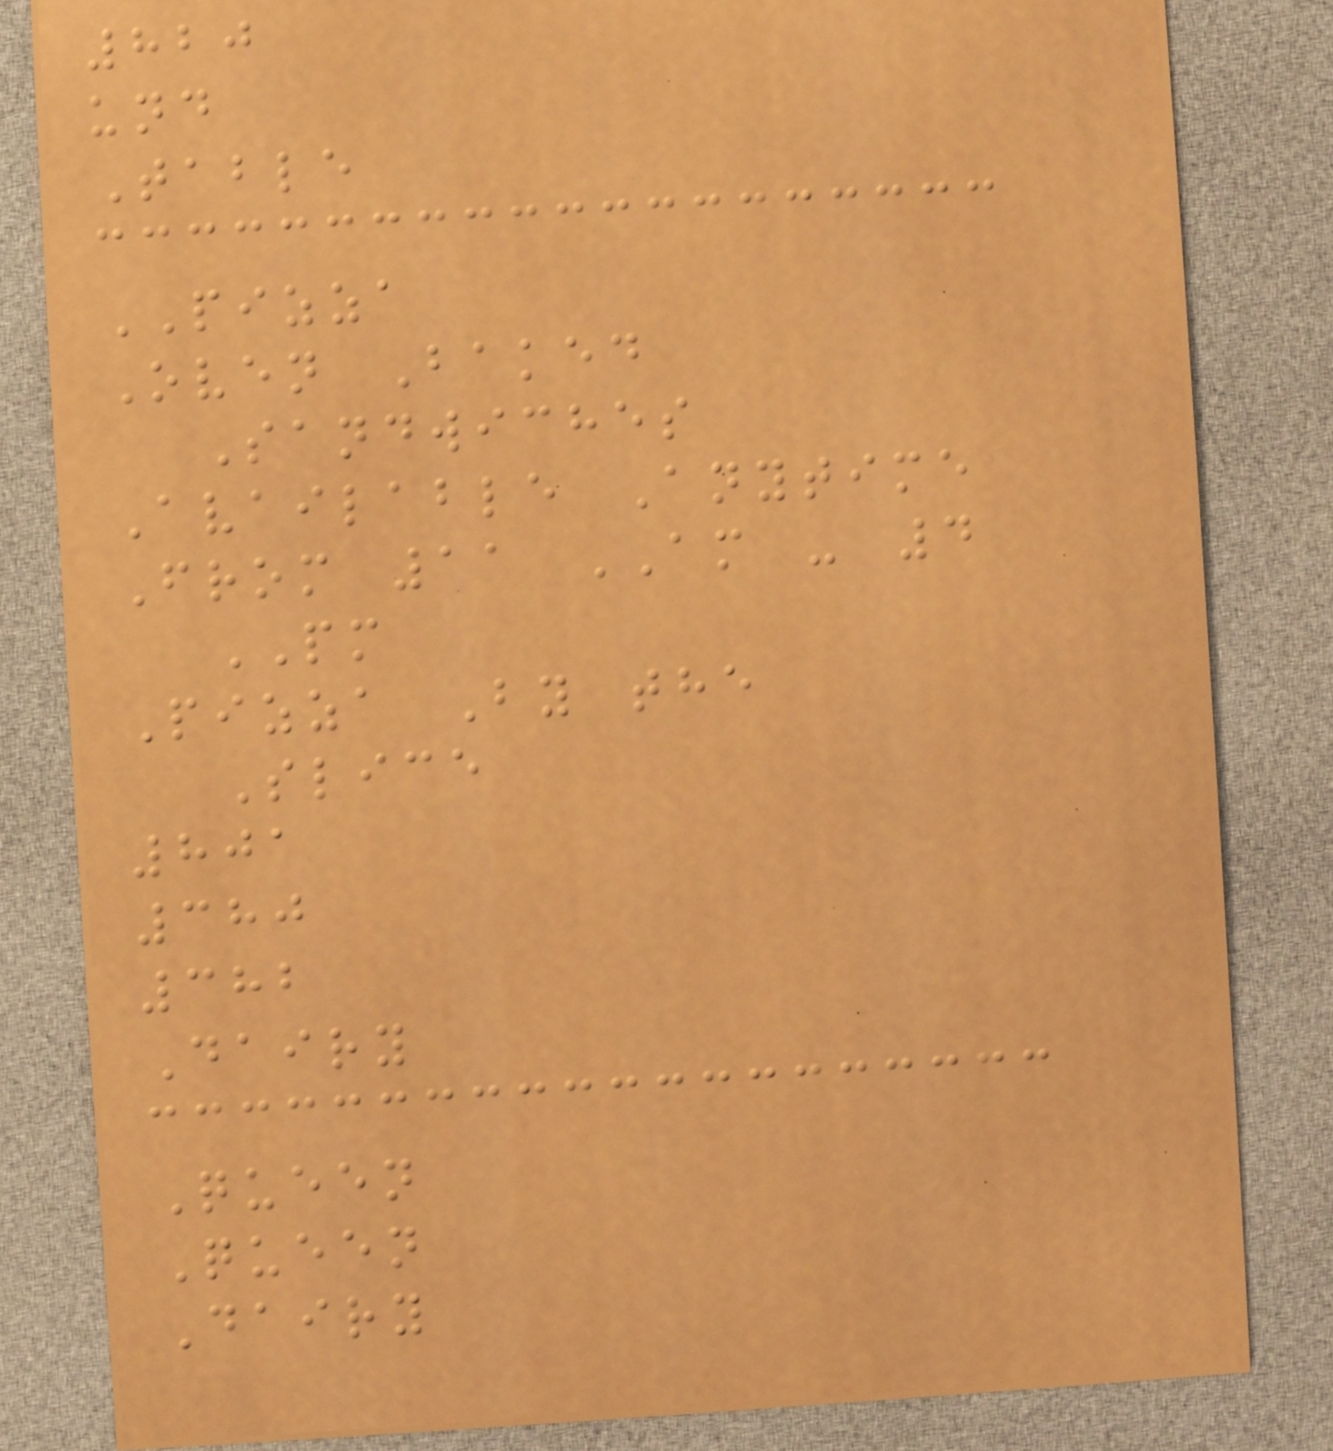820
und
Table
PIZZA
Oven Baked
Sandwiches
Available Anytime
From 11 AM - 4
PM
Pizza By the
Slice
801
380
382
Dairy
Queen
Queen
Dairy
